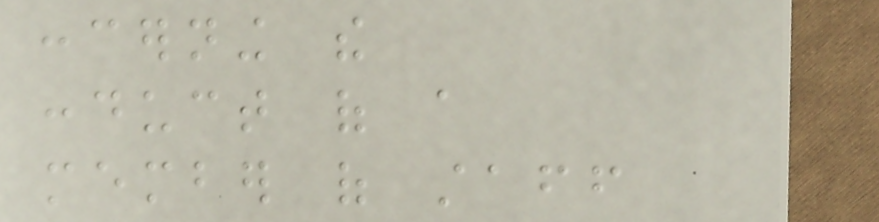concerning the
conduct of a
member of staff
